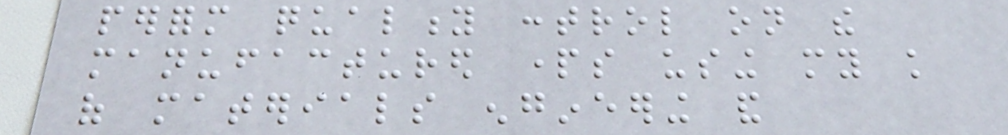perform quality control on the
manufactured parts using my knowledge
of materials engineering and
